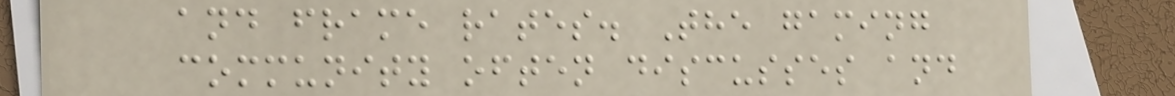and frame rates. The gaming
community often discusses and
